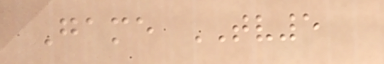Game TV5
